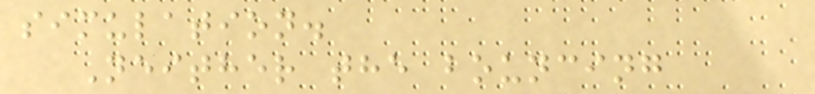simulation.
Neither the bouncing
